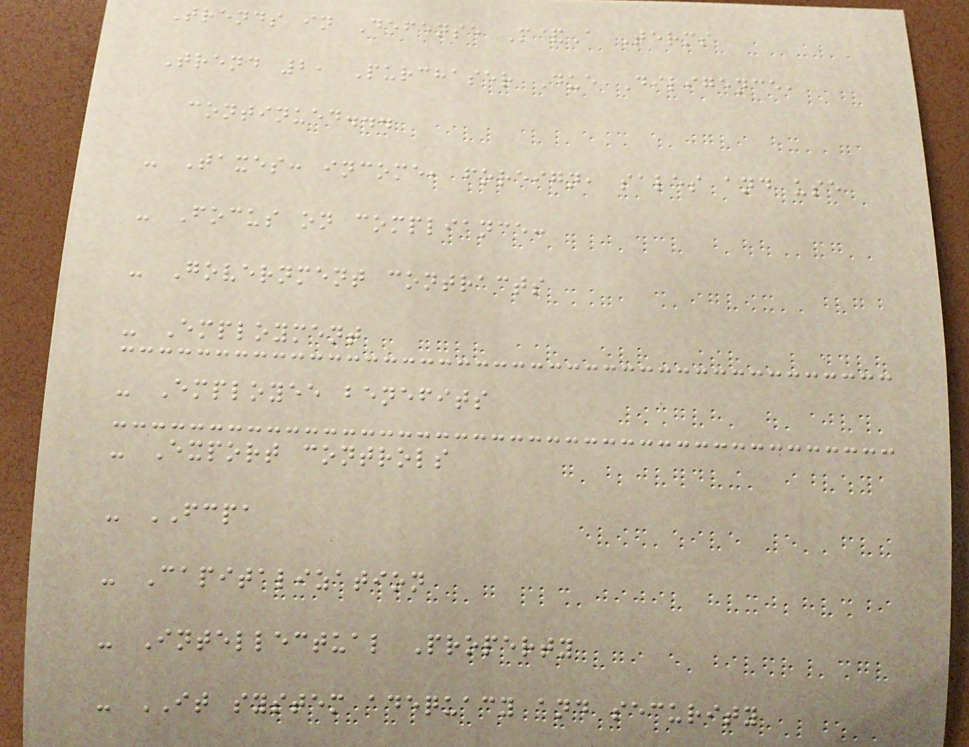Trends in Defense M&A Terms
Trend 2, Purchaser Due Diligence,
continued...
- Taxes: income, foreign, sales and use
- Focus on compliance:
- Government contracts
- Employment
- Employee benefits
- Export controls
- FCPA
- Capitalization
- Intellectual Property
- IT system adequacy and security
